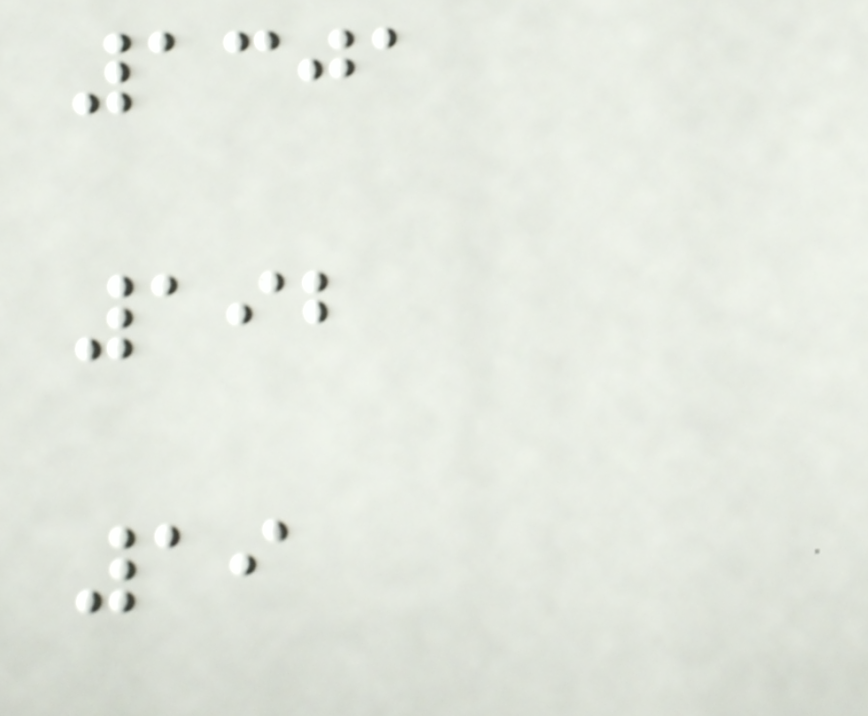1301
192
19
